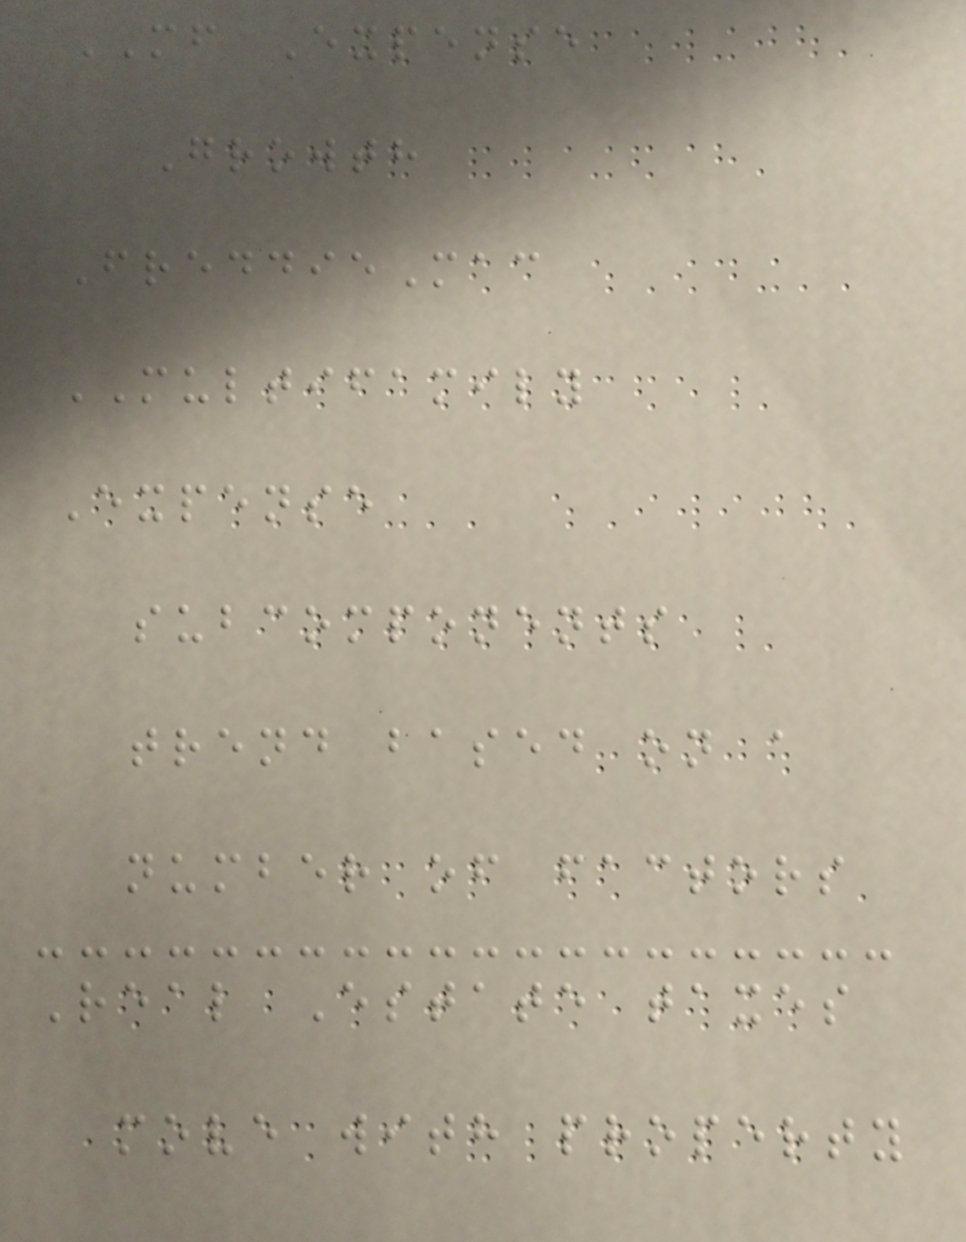MF Expense
Growth
FreddieMac
MULTIFAMILY
Expense
subcomponents
trend based on a
number of factors
Real Estate taxes
move with property
